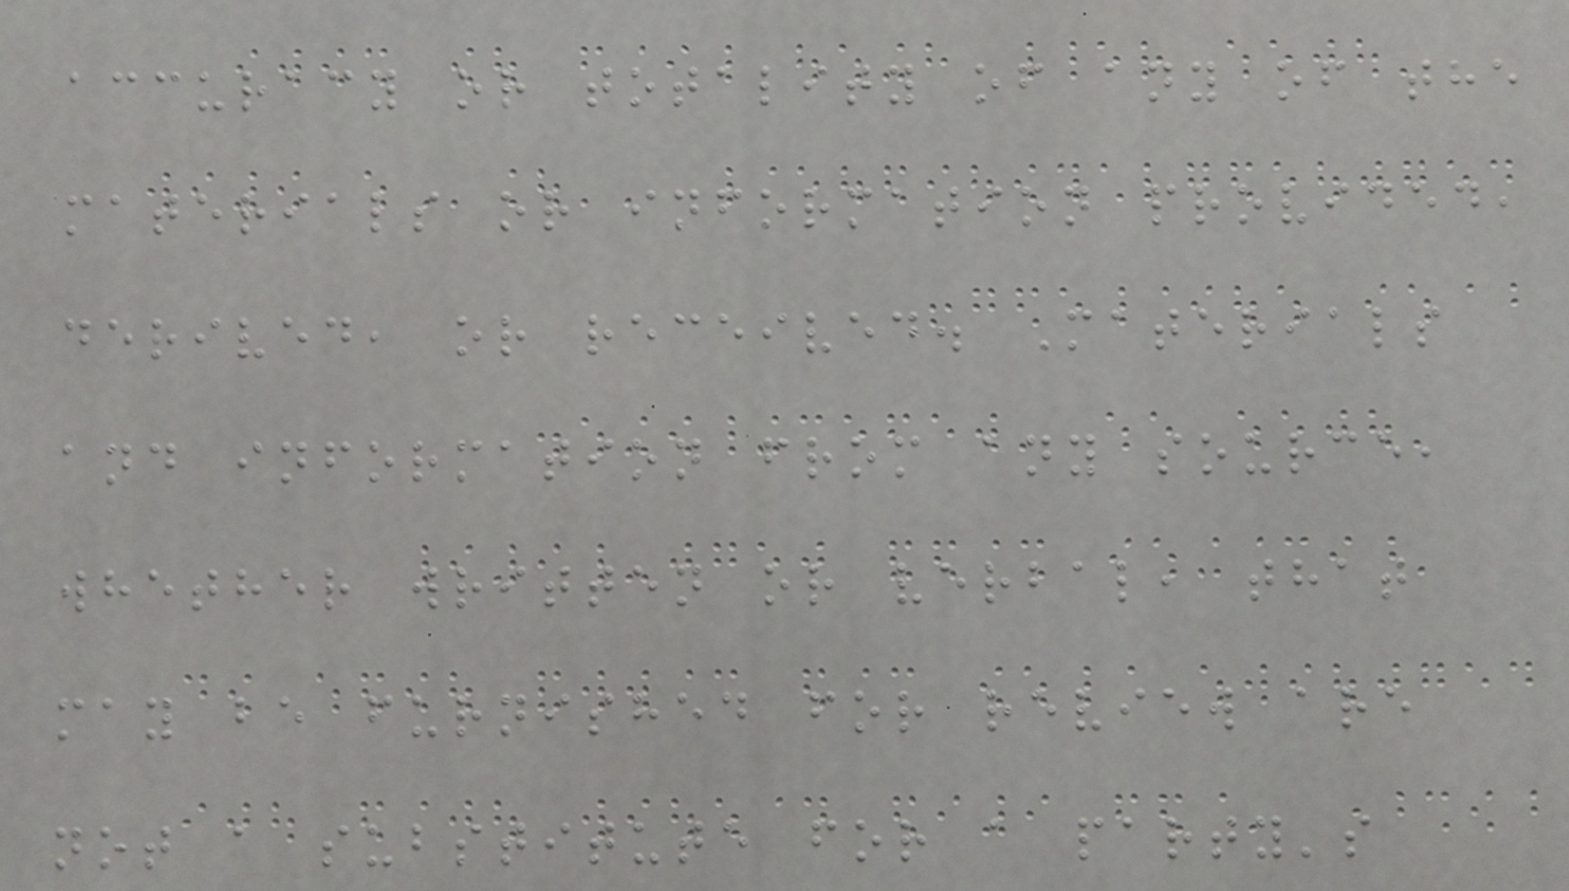accuracy or totality of any of the
materials or information provided,
derived, or received. Materials
and information from any source,
whether written or verbal, that
may be furnished for review are
not a substitute for a party's
